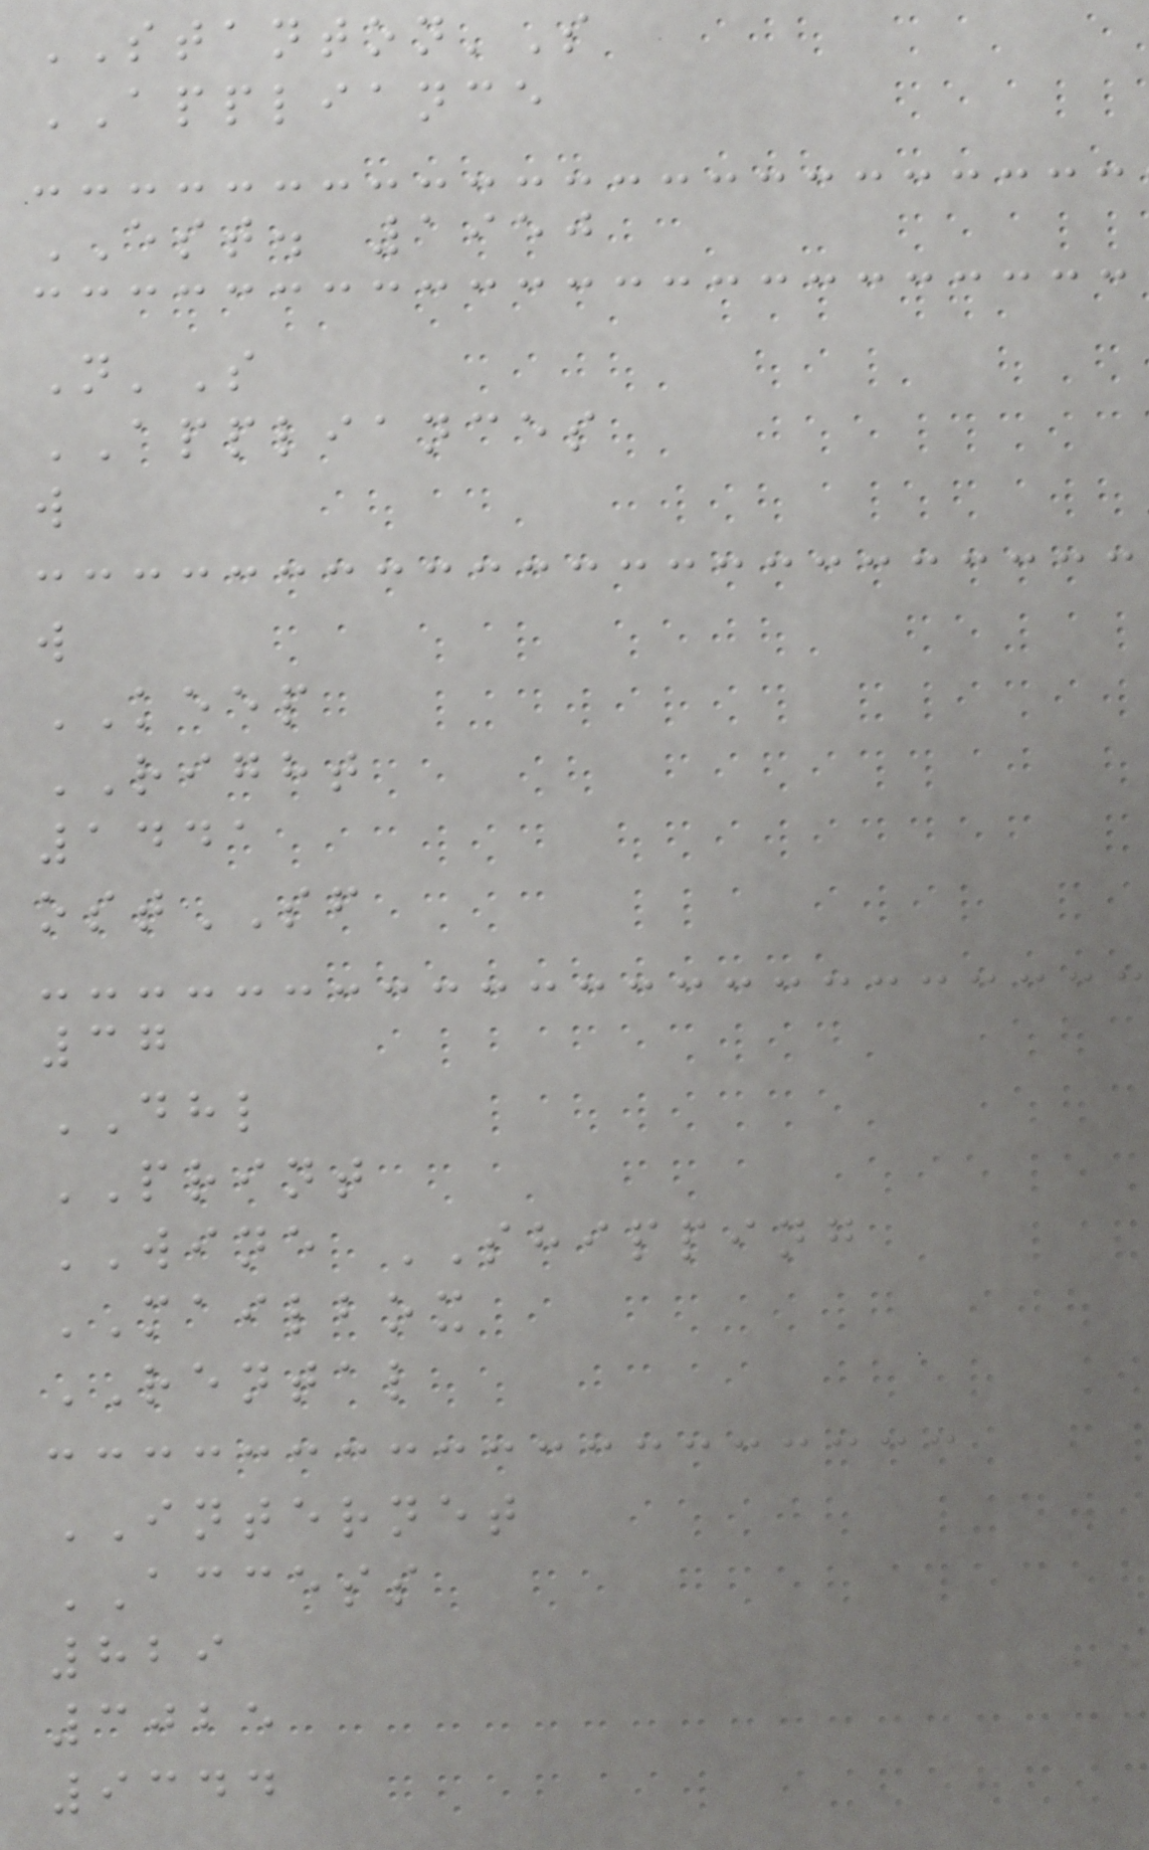STANTON'S
APPLIANCE
EST. 1950
N'S
APPLIANCES
w
w
KEEP
RIGHT
1441
ostSF
37
DHL
PRINT
WINE SHIPPING
MAILBOX
RENTAL
INTERNET
ACCESS
829
3025
9344
